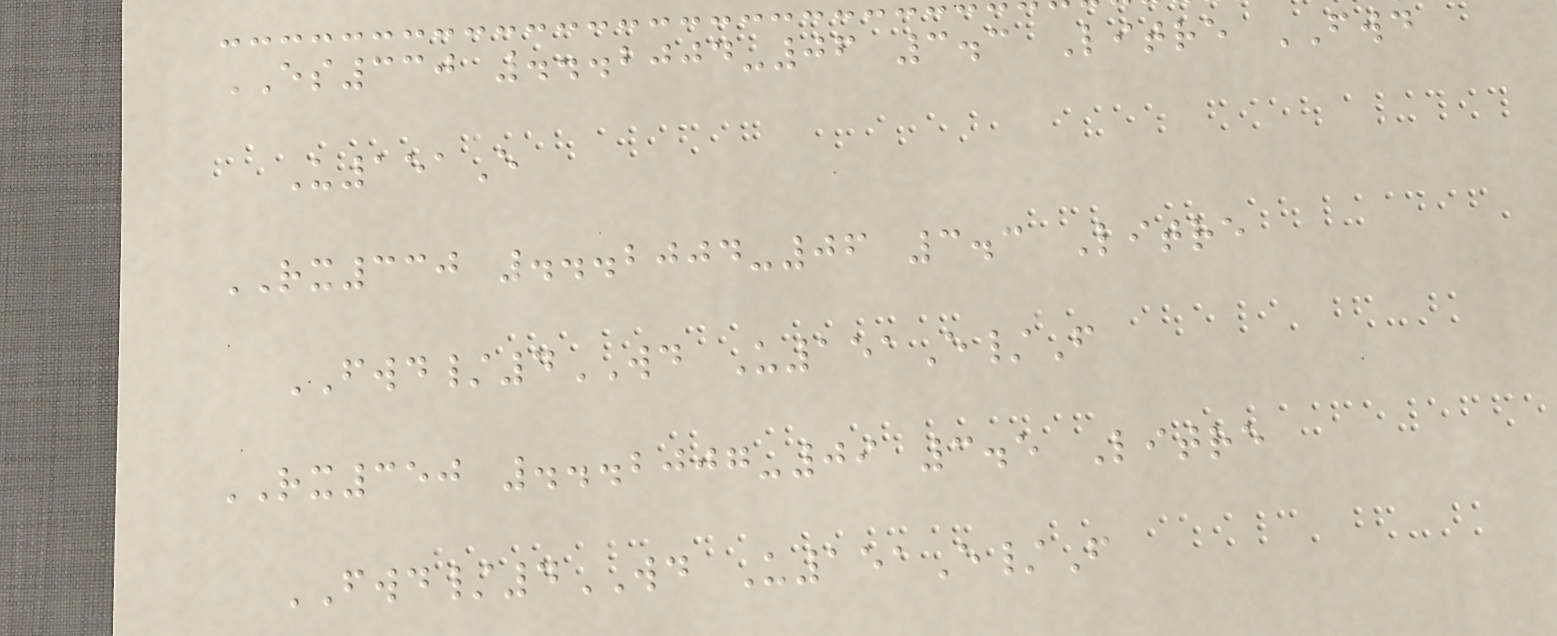ES330 ...2004-06 3.3 Litre FWD
U151E
RX330 ...2004-06 3.3 Litre
FWD/4WD U151E/F
RX350 ...2007-09 3.5 Litre
FWD/4WD U151E/F
